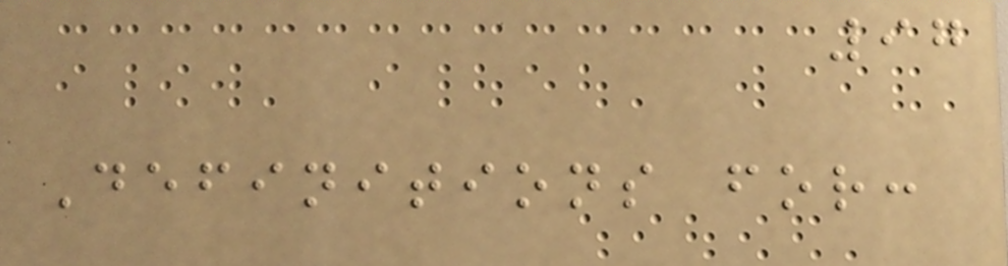97
Definitions for:
